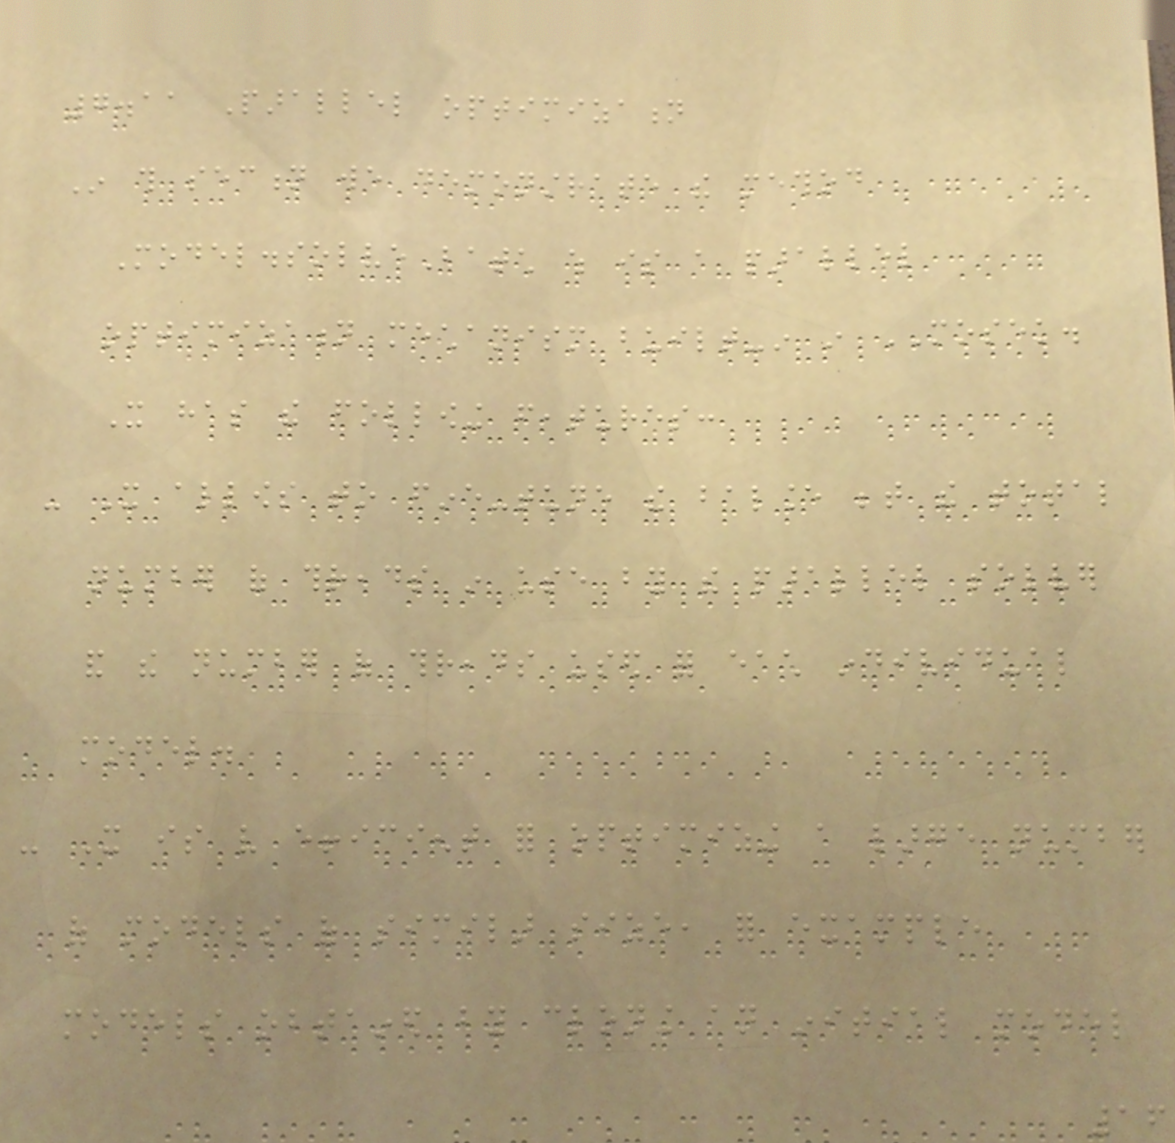7.11 Parallel optimization
In this section we demonstrate the method
Model.solveBatch which is a parallel
optimization mechanism built-in in MOSEK.
It has the following features:
- It allows to fine-tune the balance between the total
number of threads in use by the parallel solver
and the number of threads used for each individual
model.
- It is very efficient for optimizing a large number
of models of similar size, for example
models obtained by cloning an initial model
16
